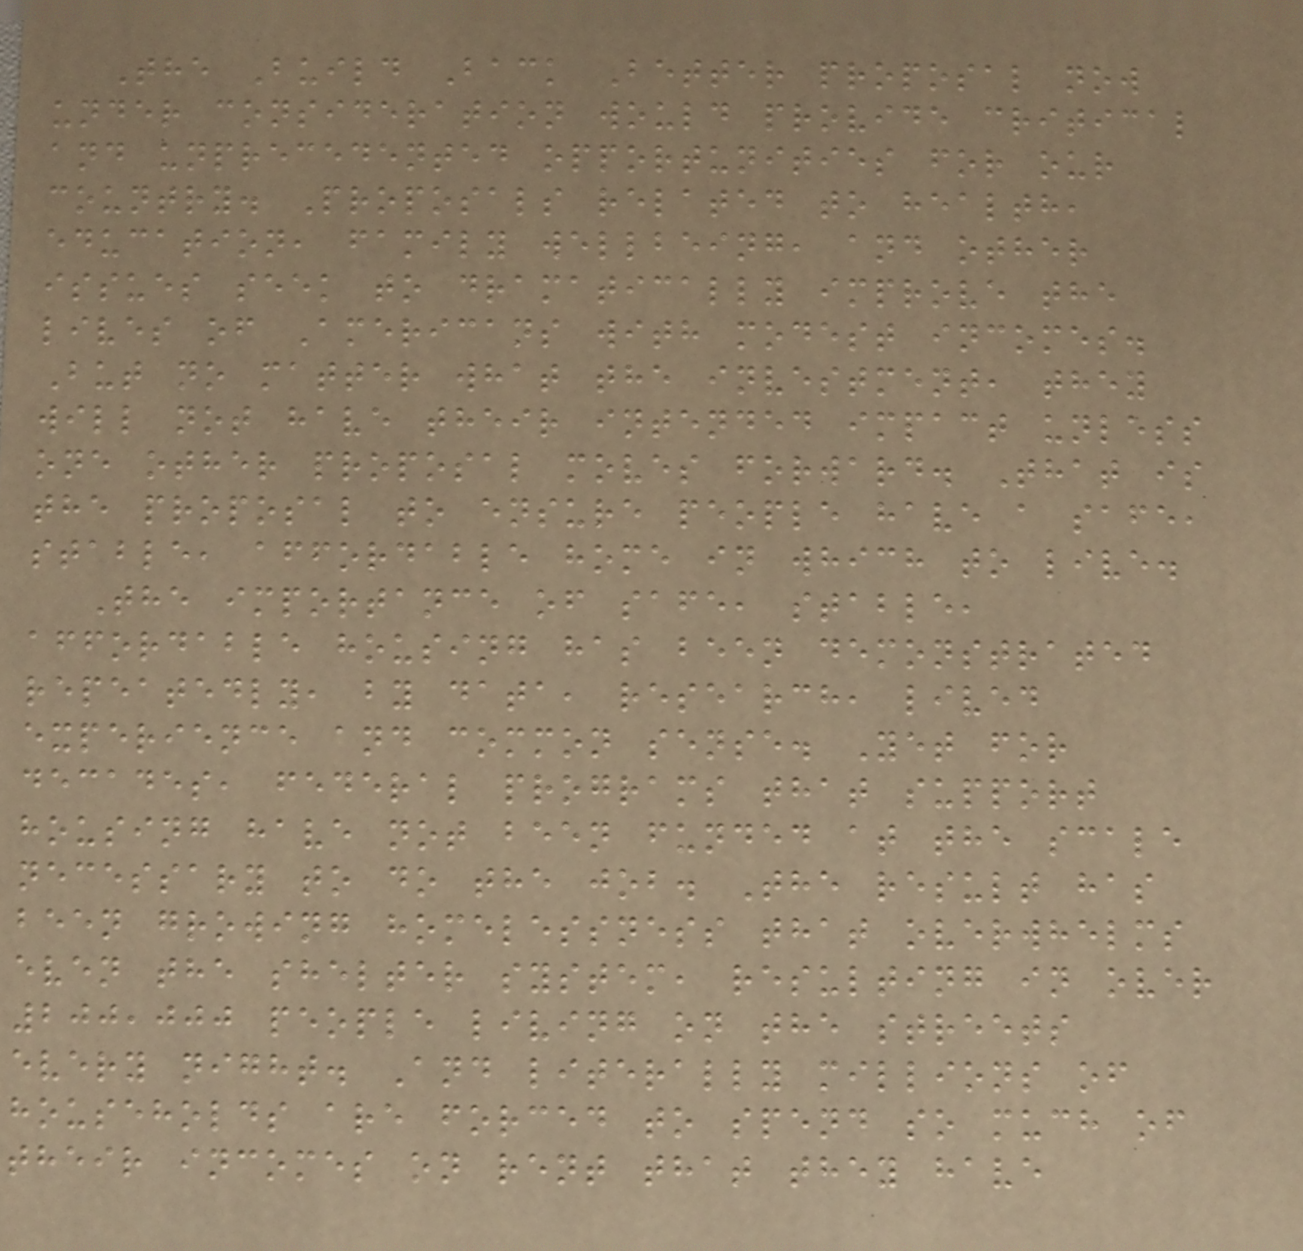The Build Back Better proposal now
under consideration would provide critical
and unprecedented opportunities for our
country. Proposals related to health,
education, family wellbeing, and other
issues seek to dramatically improve the
lives of Americans with modest incomes.
But no matter what the investment, they
will not have their intended impact unless
one other proposal moves forward. That is
the proposal to ensure people have a safe,
stable, affordable home in which to live.
The importance of safe, stable,
affordable housing has been demonstrated
repeatedly, by data, research, lived
experience and common sense. Yet for
decades, federal programs that support
housing have not been funded at the scale
necessary to do the job. The result has
been growing homelessness that overwhelms
even the shelter system, resulting in over
200,000 people living on the streets
every night. And literally millions of
households are forced to spend so much of
their incomes on rent that they have
